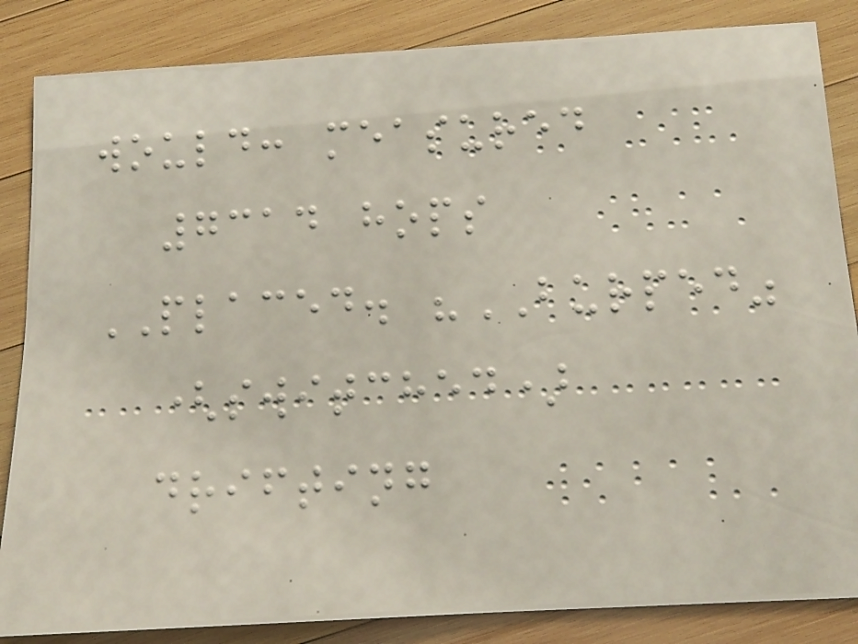would: measured
7314 hops
PLACED. "BURPED"
(switched)
drifting
